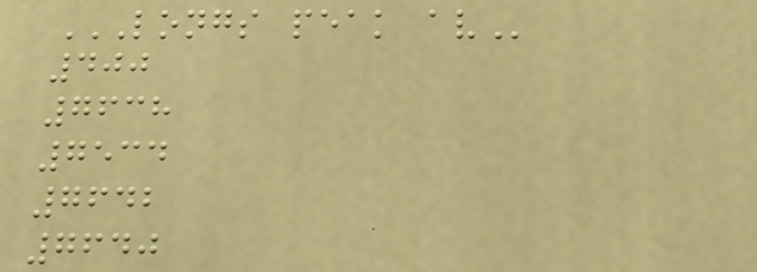LONGS PEAK AV
400
7638
7534
7642
7640
